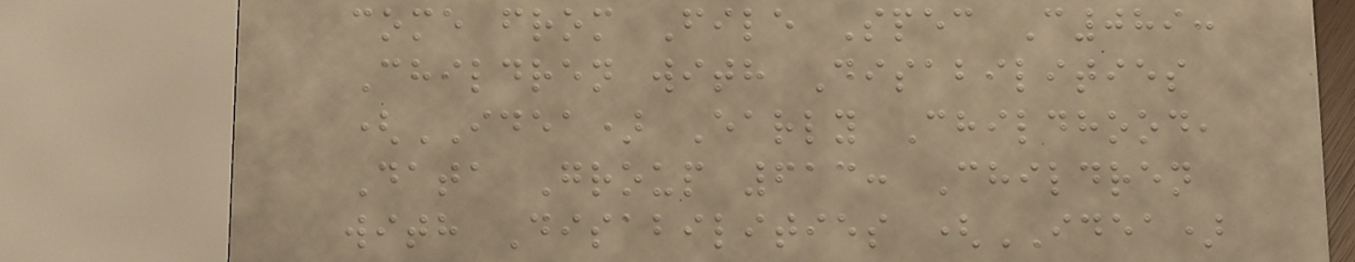come from File Spec C089:
Children with Disabilities
(IDEA) Early Childhood,
Data Group 613: Children
with Disabilities (IDEA)
